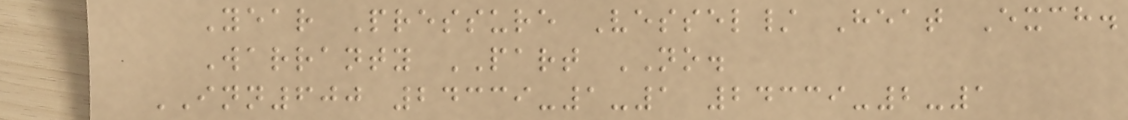Year Pressure Vessel/ Heat Exch.
Warranty PART NO.
INN600 24339-1-1 24339-2-1
